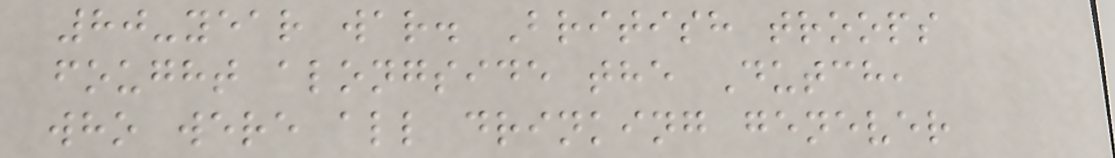80-year war. British troops
fought alongside the Dutch,
who were all drinking genever
